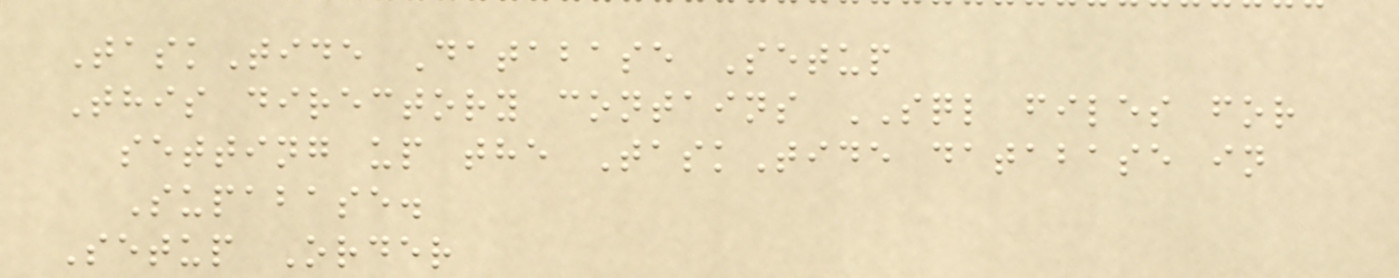TaskTide Database Setup
This directory contains SQL files for
setting up the TaskTide database in
Supabase.
Setup Order
